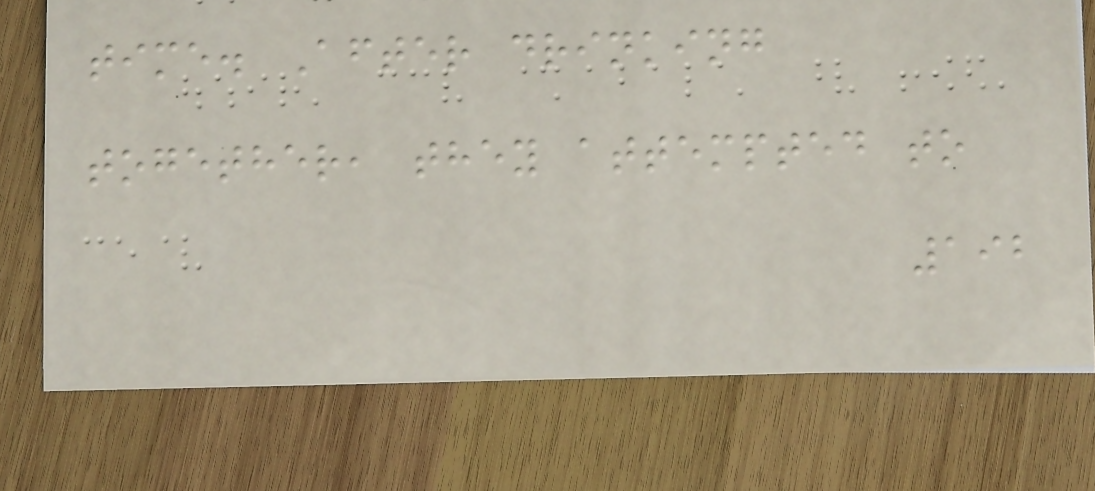time. After drinking
together, they attempted to
192
